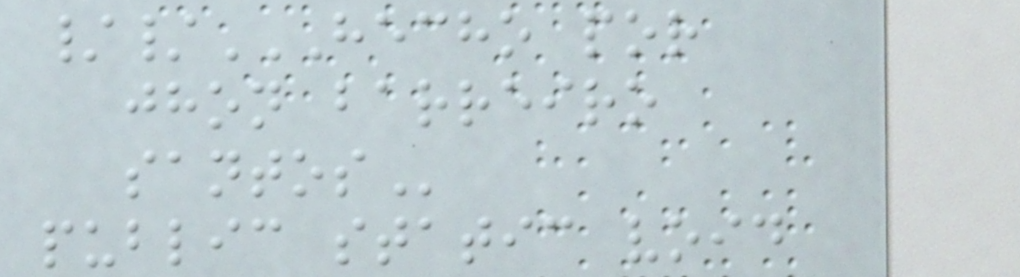//HECHO POR
JHON BARREIRO
SANTOS
public static void
